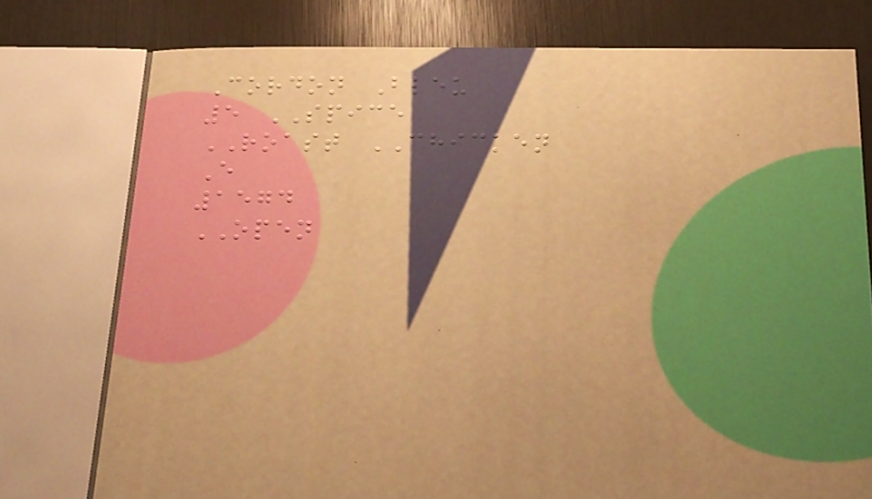Cordon Bleu
5 SPICE
ROAST CHICKEN
E
1574
OPEN
